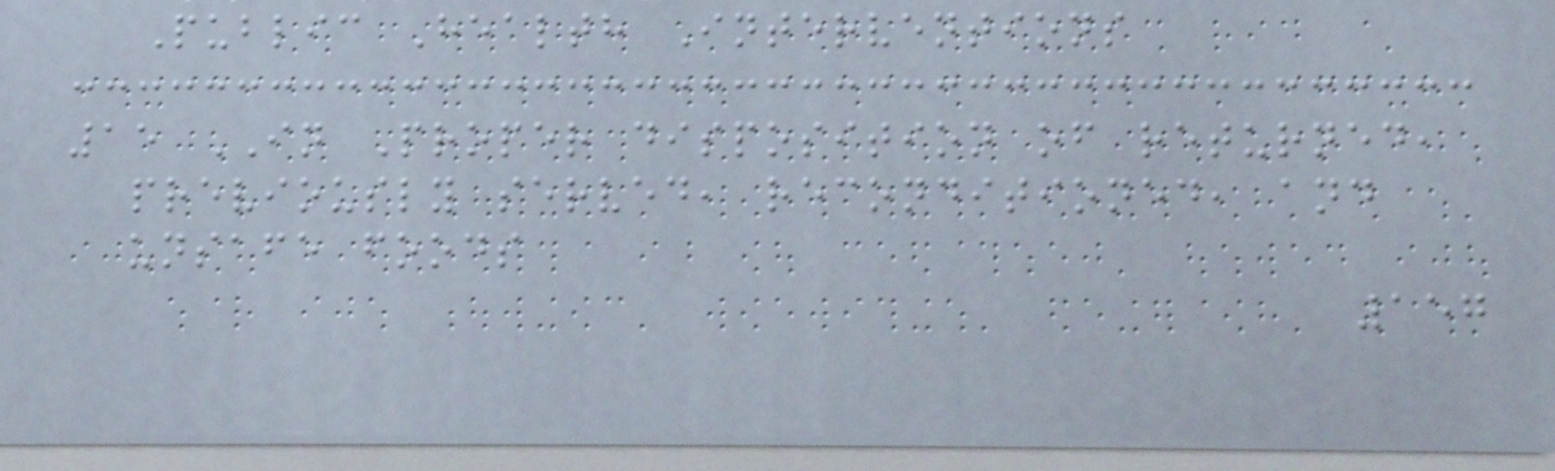Public Health Interventions
15 IN Proper disposition of returned,
previously served, reconditioned, and
unsafe foods
157
